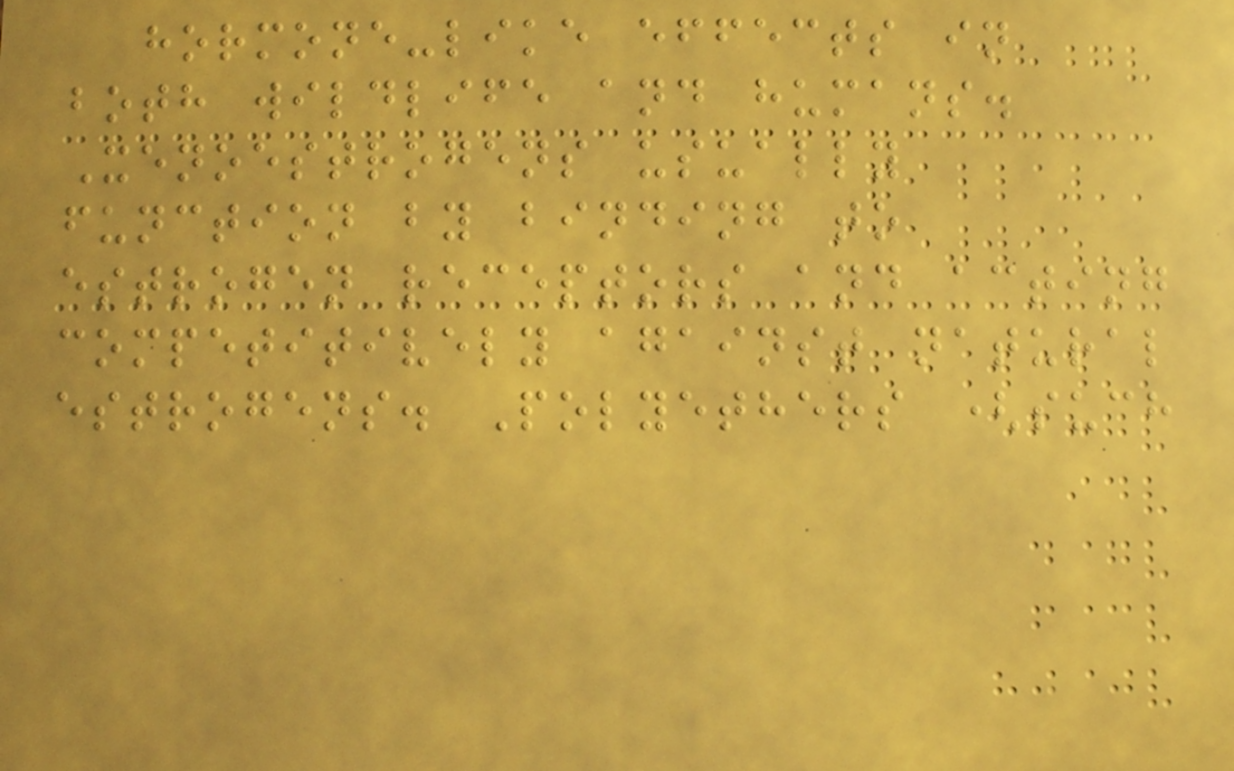hormone-like effects in
both wildlife and humans.
Xenoestrogens usually
function by binding to
estrogen receptors and acting
competitively against natural
estrogens. Polyethers (such
